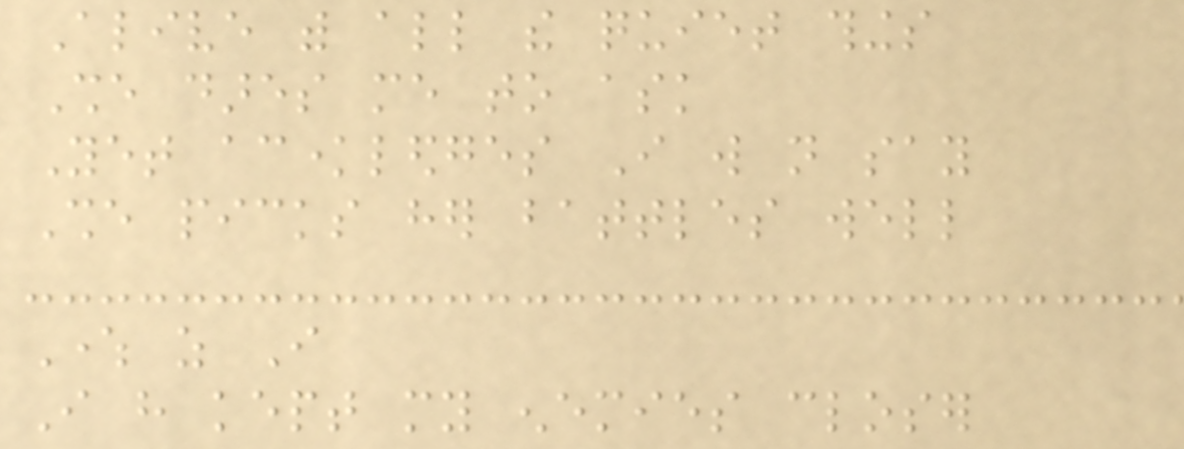Alive with all the quiet things
She dares me to ask
Yet acknowledges I will not say
She picks her battles well
Where as I
I have kept my enemies closer
